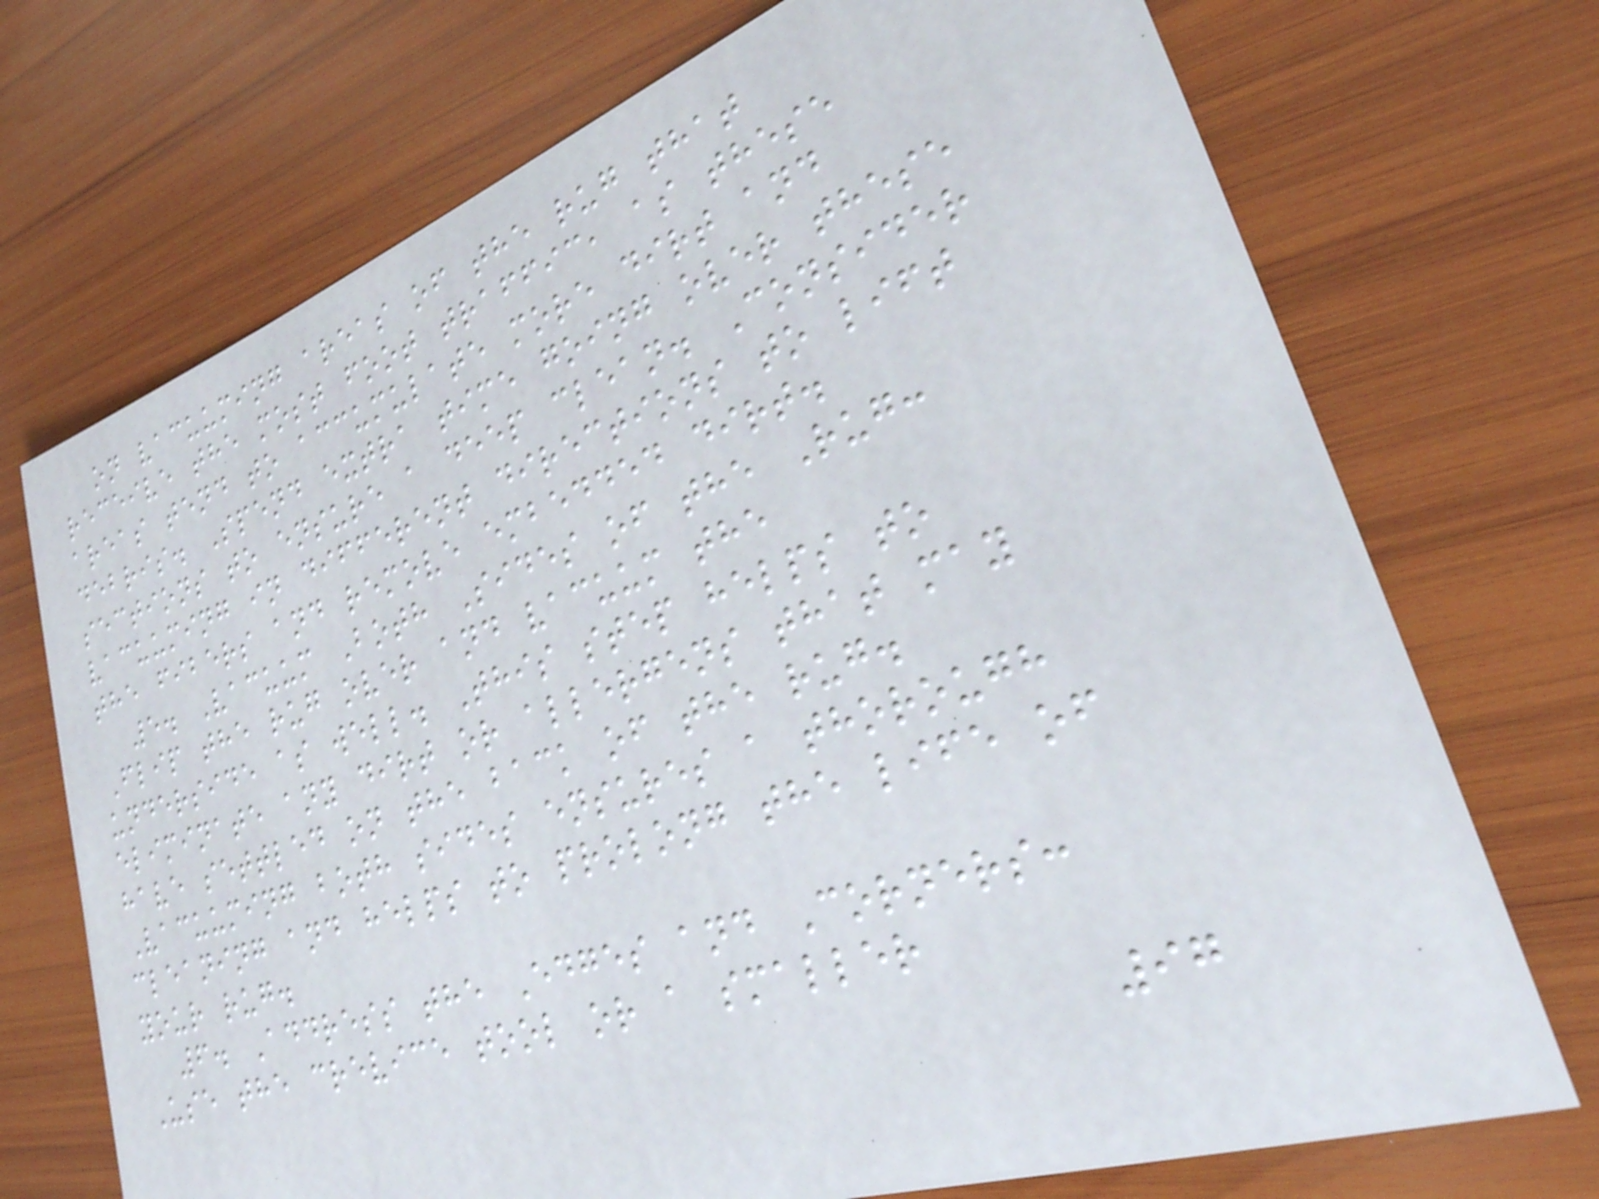on vacuuming areas of the rug that
receive the most foot traffic, as these
areas tend to accumulate more dirt and
debris. Spend extra time going over these
sections to ensure a deep clean. Consider
vacuuming in different directions to lift
the fibers and remove embedded dirt.
5. Vacuum Both Sides of the Rug:
Flip the rug over and vacuum the
underside as well. This step helps to
eliminate any dirt or allergens that may
have settled on the back of the rug.
Vacuuming both sides ensures a thorough
cleaning and helps to prolong the life of
your rug.
6. Address the Edges and Corners:
Use the crevice tool or a smaller
97
